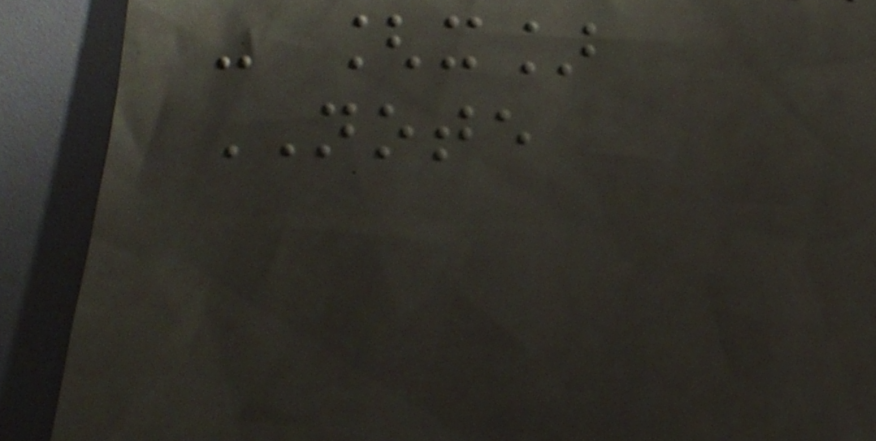- [x]
NOTE
